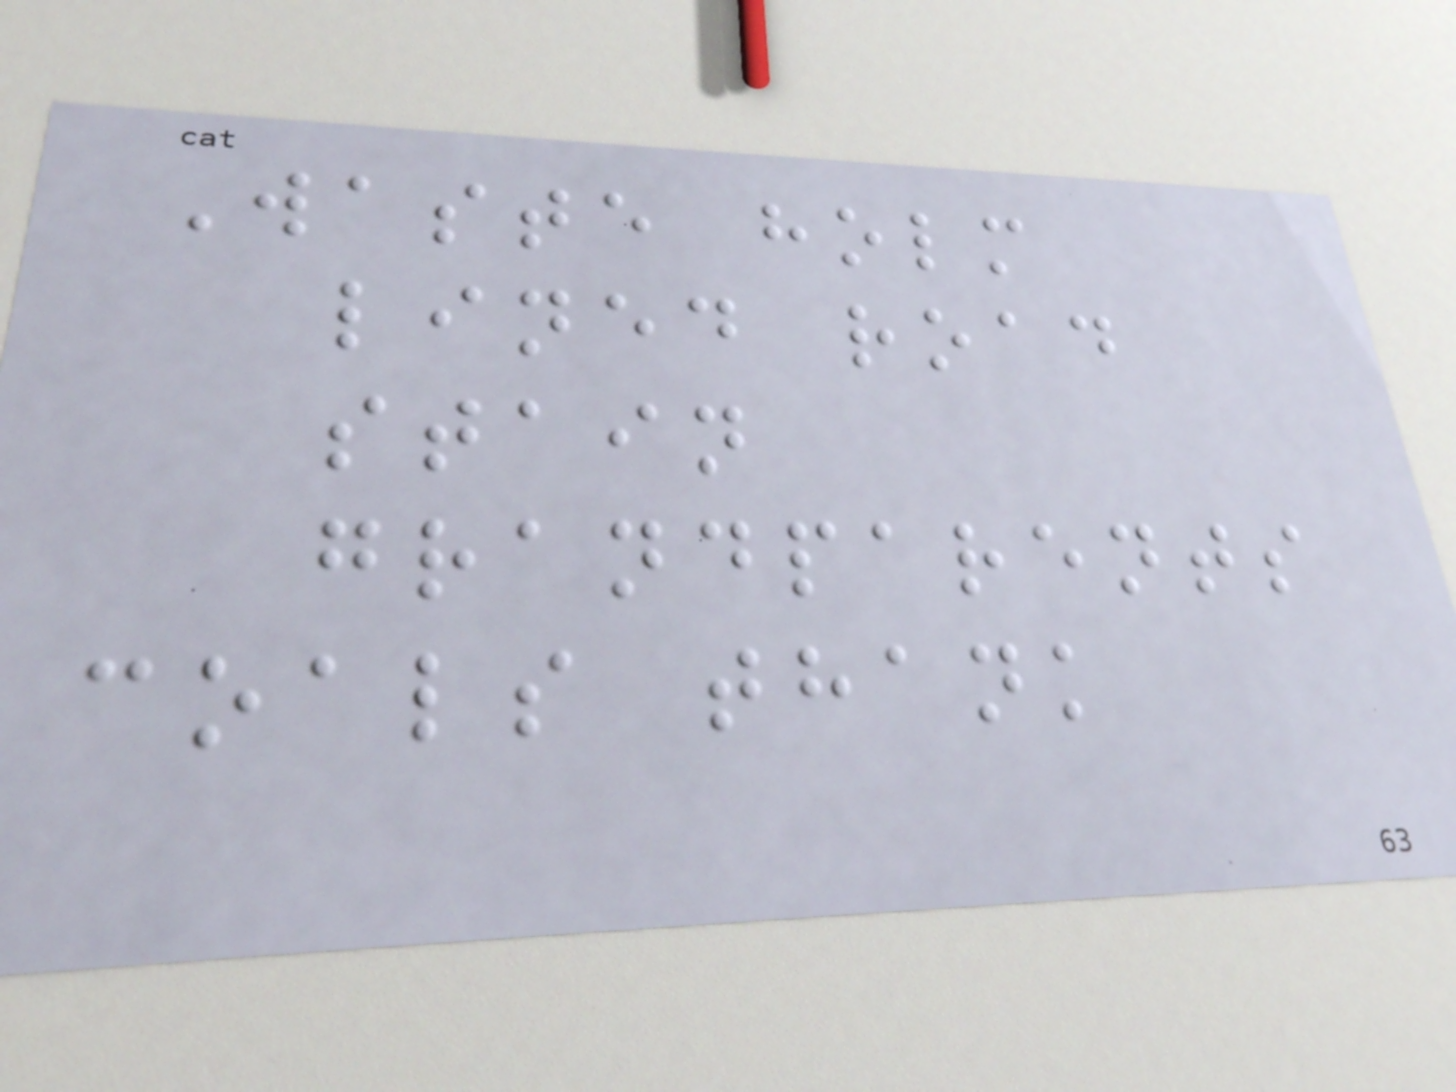Waste holm
lined road
stain
grandparents
coals thank
